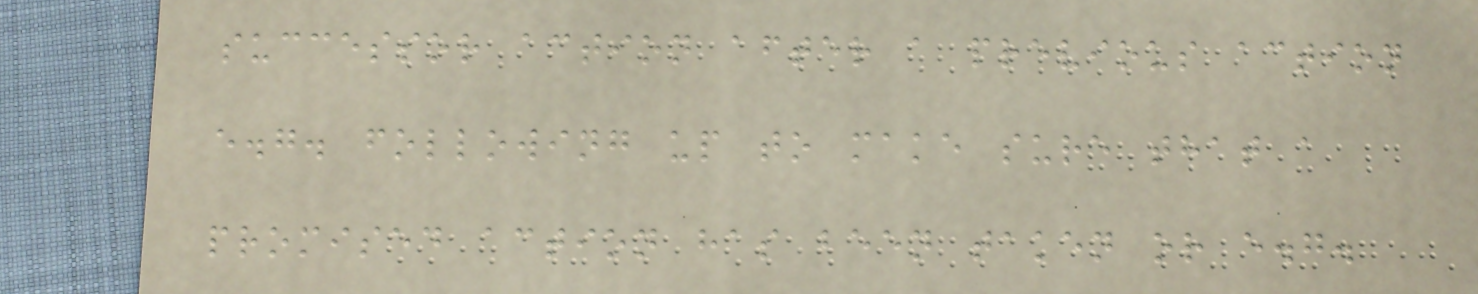successor action after a previous action
e.g. following up to make sure that a
promised action has been taken or e.g.
